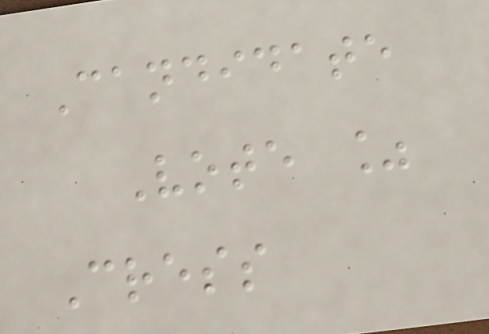Candidate
Vote %
Cress
